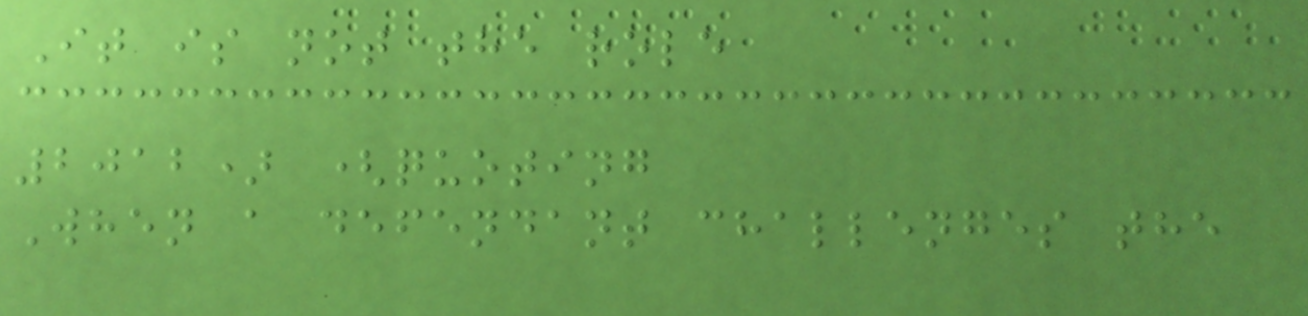It is not the role
2012) (quoting
When a defendant challenges the
